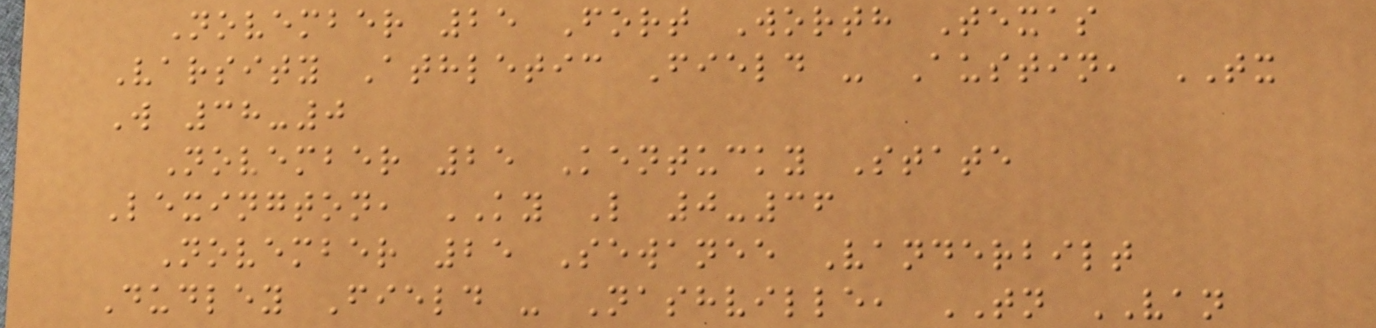November 25 Fort Worth Texas
Varsity Athletic Field - Austin, TX
W 38-0
November 25 Kentucky State
Lexington, KY L 0-36
November 25 Sewanee Vanderbilt
Dudley Field - Nashville, TN VAN
